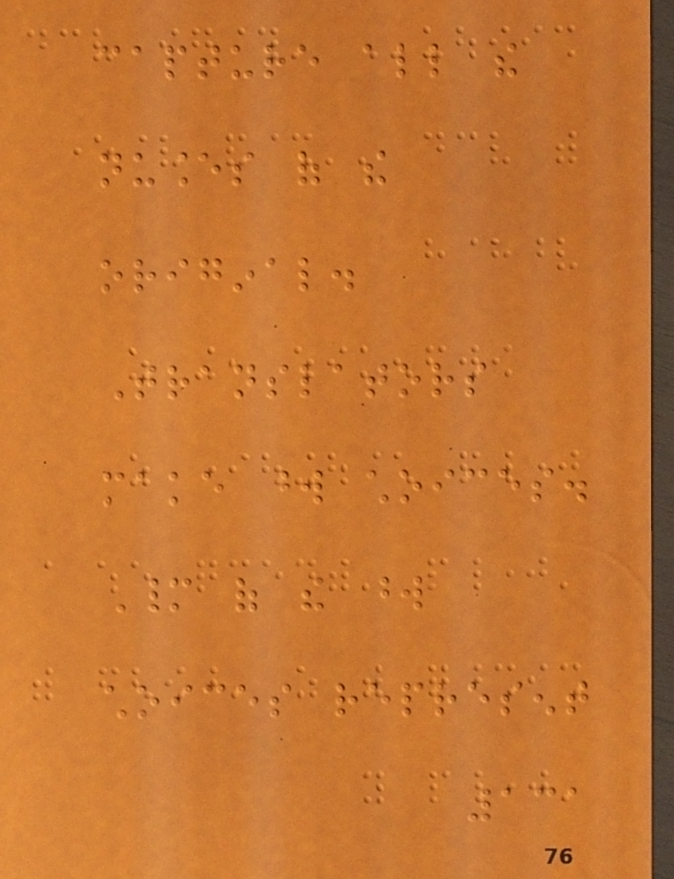capture all the
nuances of the
original.
Translators
make word choices.
Many of the word
choices represent
131
